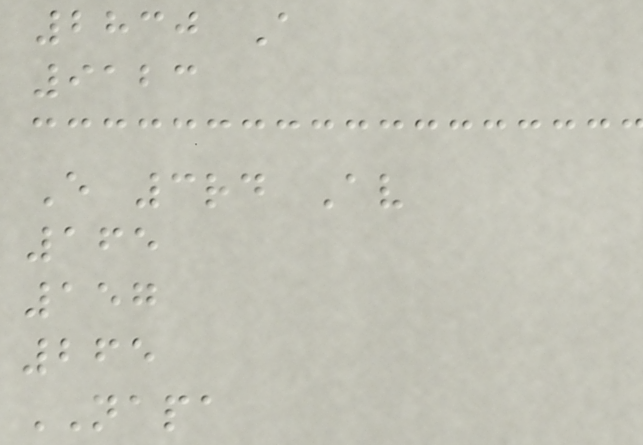2830 A
9123
E 3rd Av
165
157
265
NAPA
